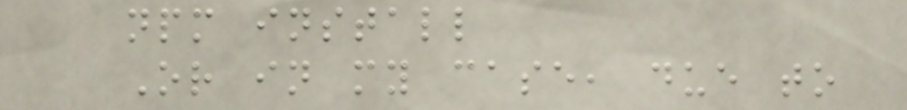npm install
Or in my case, due to
